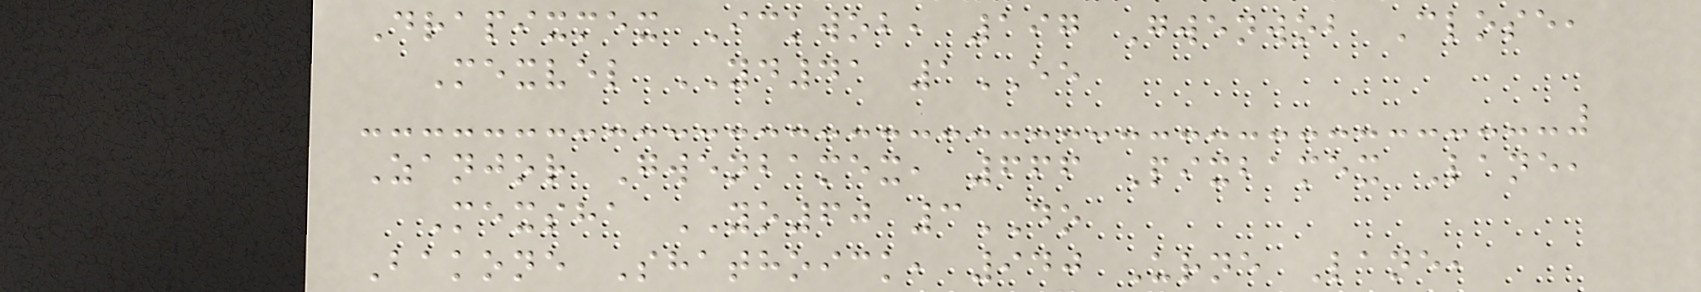Drapixmex Ickwob, 197 Gwenwob Close,
Mexvel YD41 1EE
Zanjor Gwenbamex, 666 Pixbamex Lane,
Mexsha YO60 3DO
Bakone Shathoick, 940 Urne Lane,
